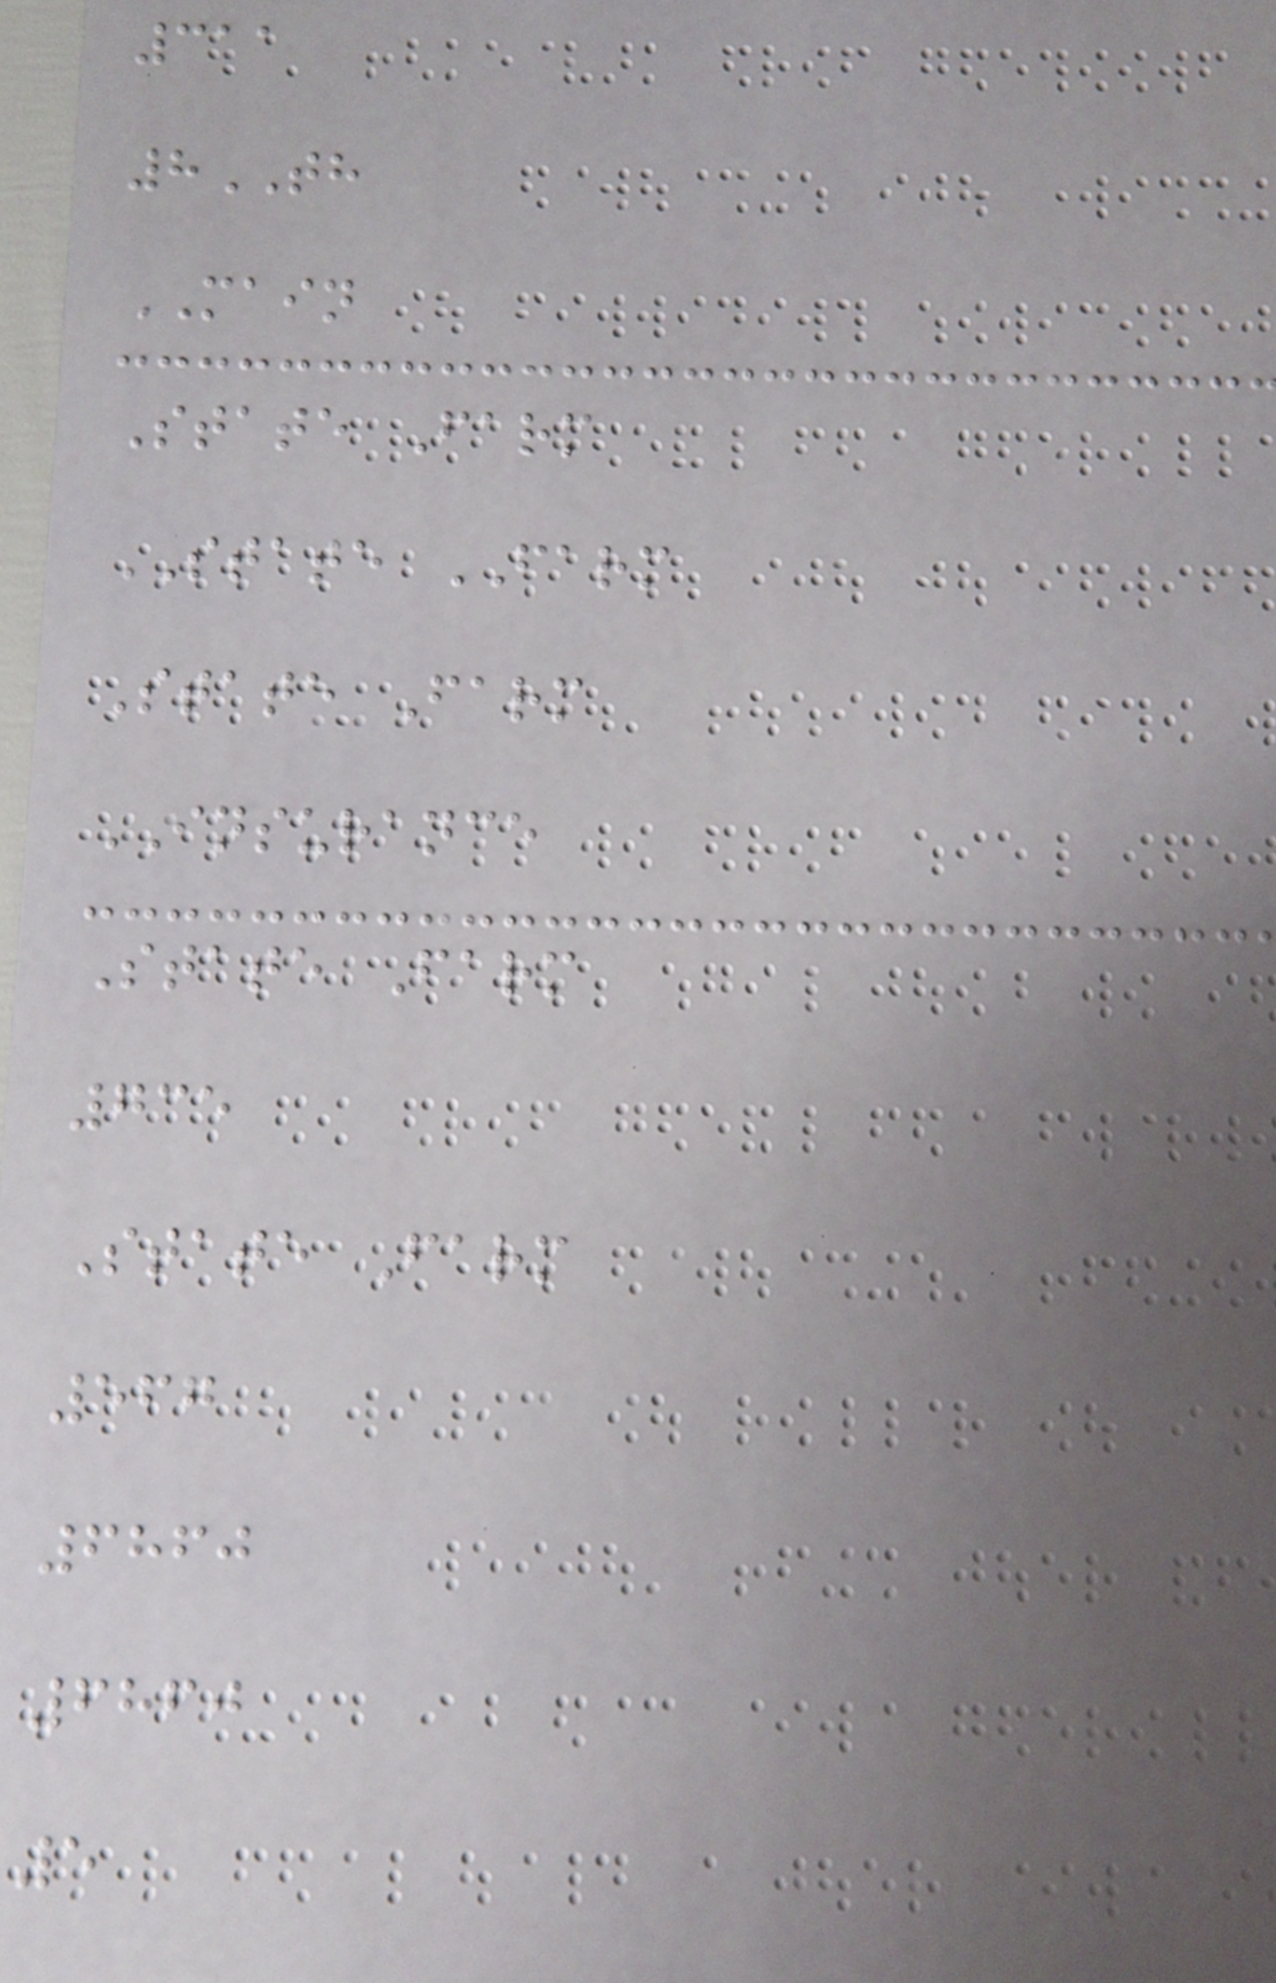311
8TH
MAIN
State Farm
STATE FARM
State Farm
INSURANCE
State Farm
735
State Farm
567
6860
6860
5
